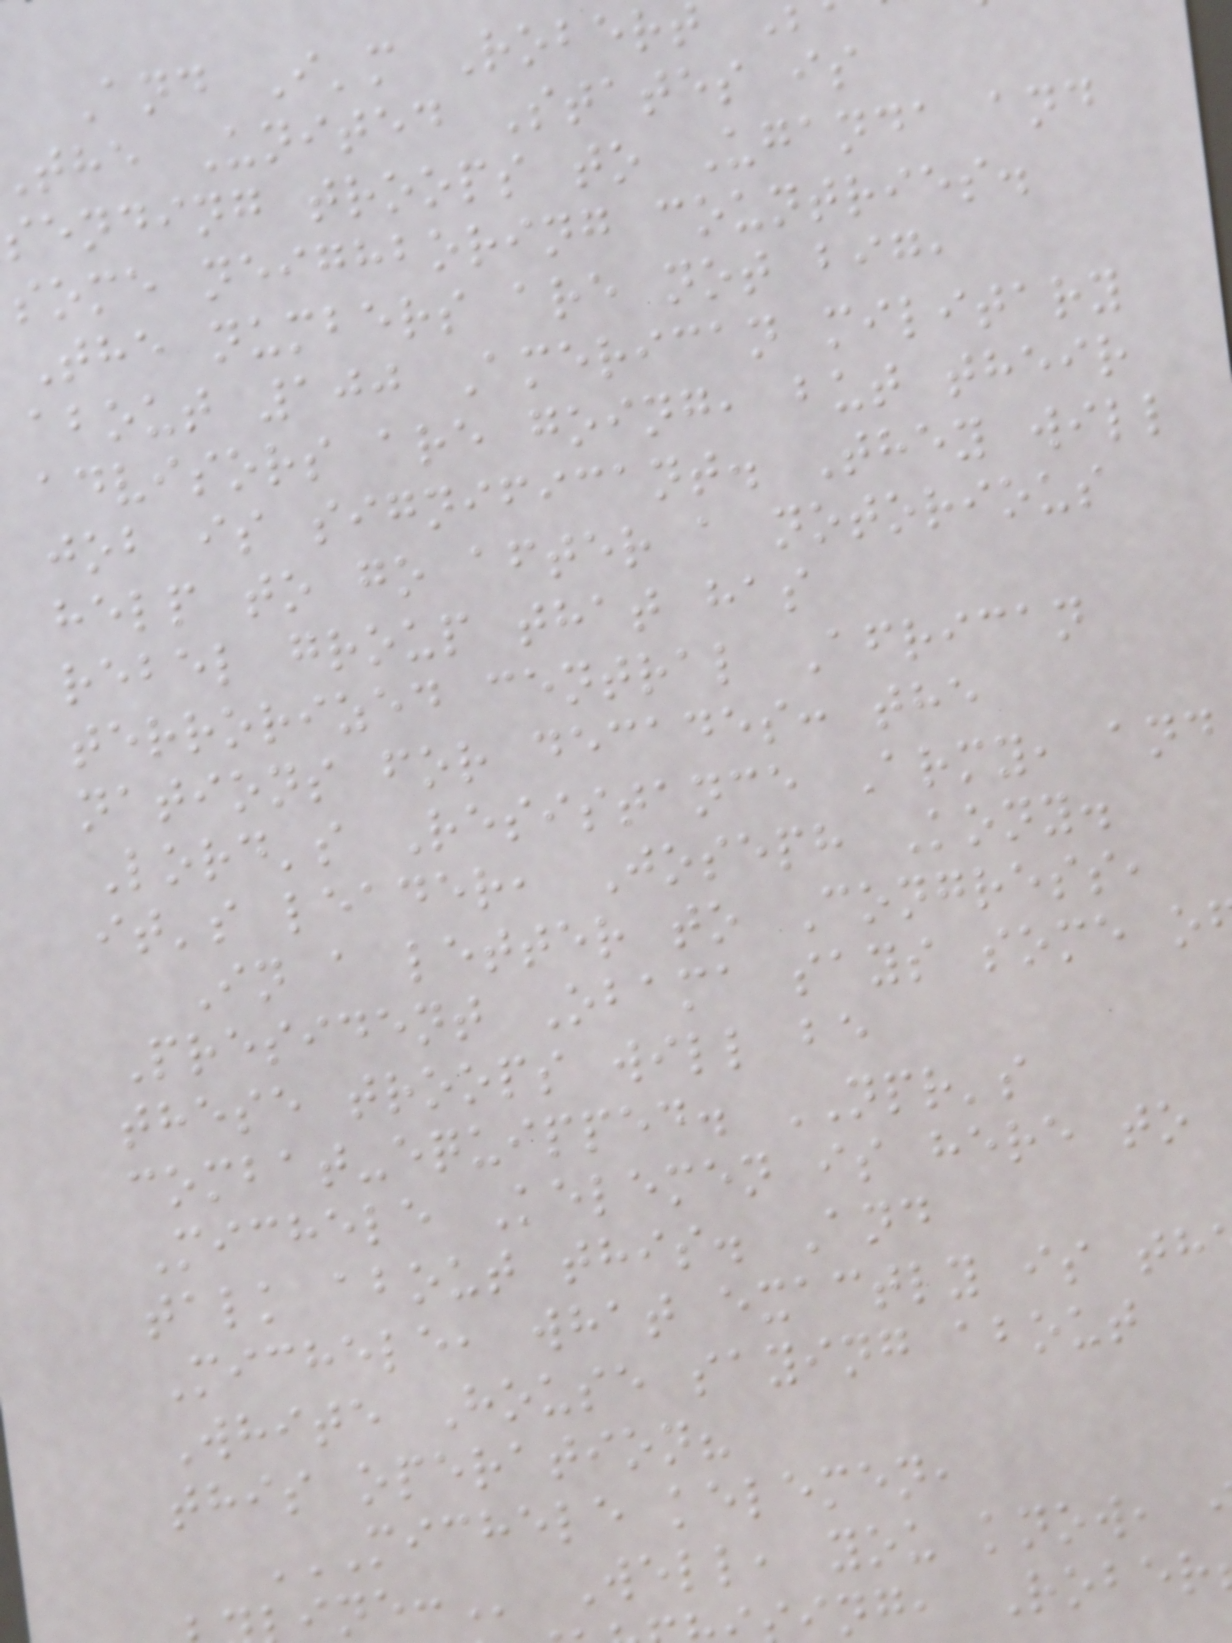And I'm Robert
the United States is
sending troops to Uganda and
some neighboring countries.
The numbers are not big,
about 100 American military
advisors are going, but their
job is significant. They will
help to go after a notorious
rebel group that has
terrorized central African
nations for decades: the
Lord's Resistance Army, and
it's leader, Joseph Kony.
In a letter to Congress,
President Obama says some o
these troops will be
combat-equipped. NPR's
Michele Kelemen is here to
talk about this. And
Michele, what exactly is th
White House saying about
this operation?
MICHELE KELEMEN,
Well, you know,
ing, Rober
